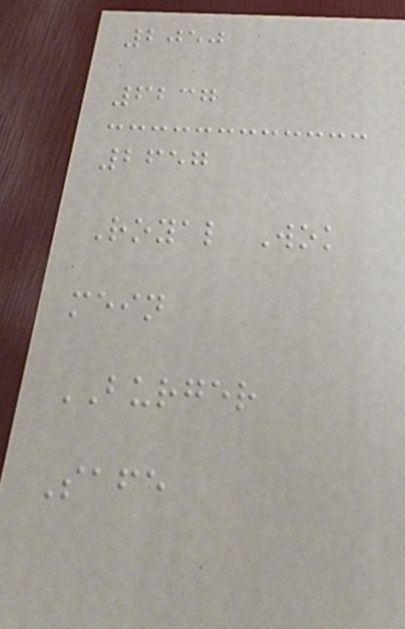2050
6237
2657
Royal Wok
mein
BURGER
Safe
